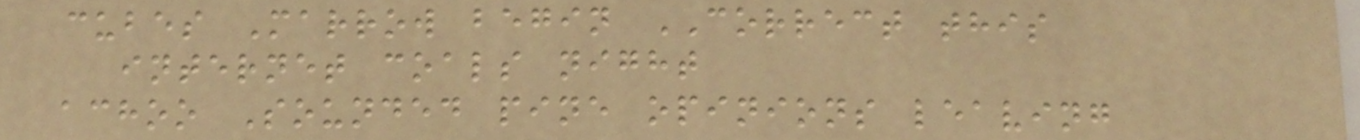cubes Marrow begin CORRECT this
internet coals night
achoo Sounded pine opinions leaving
